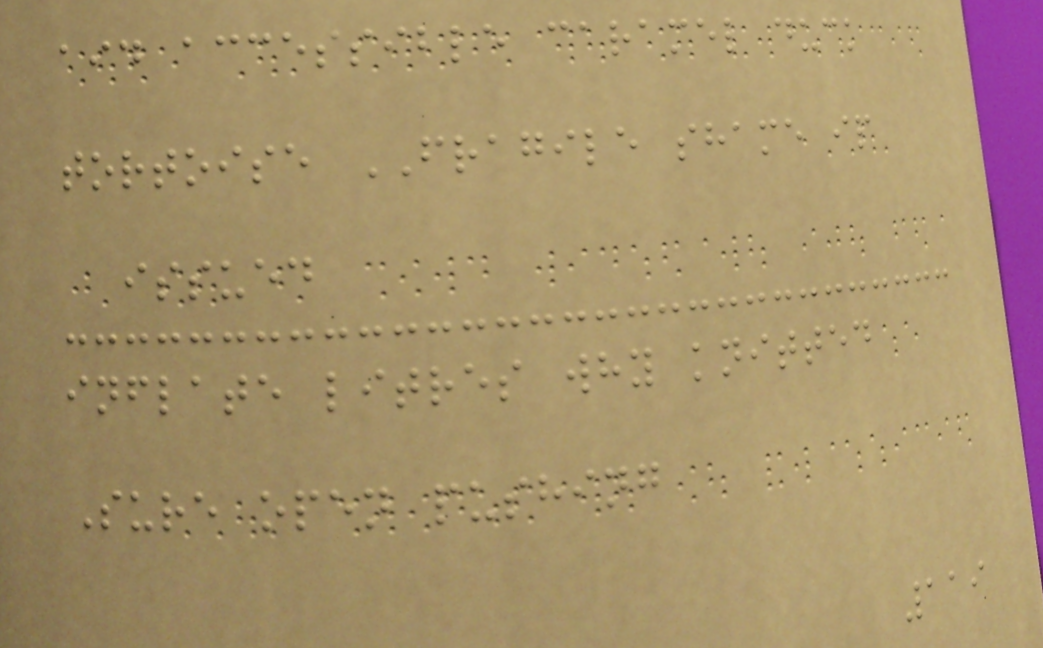aid accessible caramel duck
tortoise FRAGILE shame ip
issued
inflate litres why knitted
Sure open pushing
119
